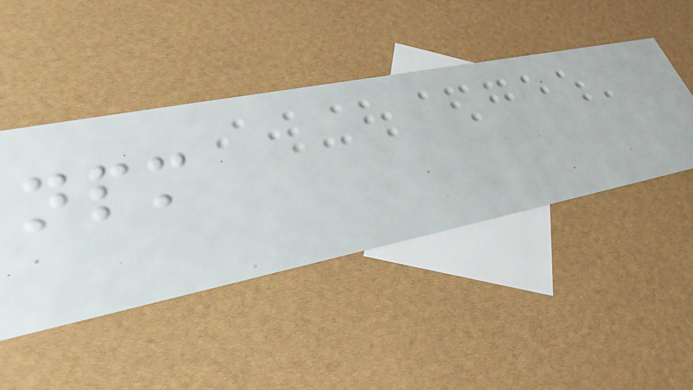npm
